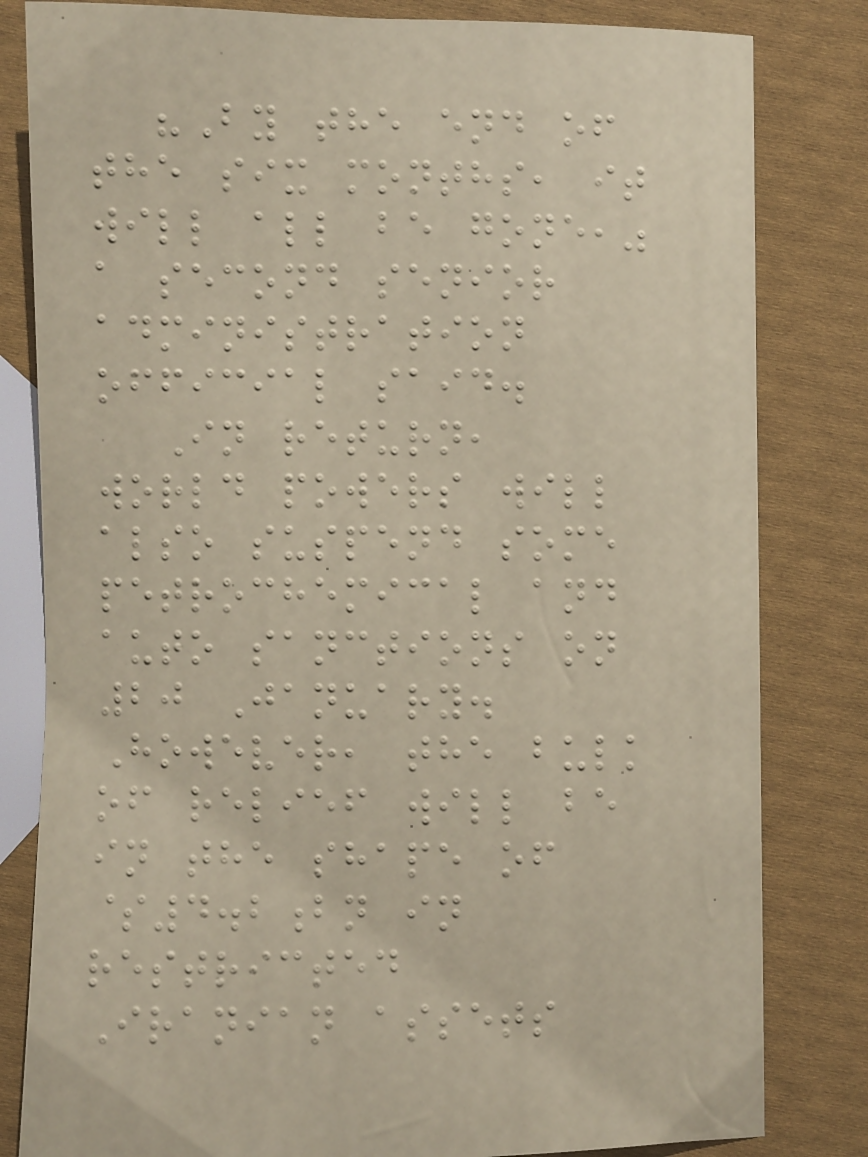"By the end of
the six months, it
will all be gone,"
a second senior
administration
official said.
In return,
world powers will
also suspend some
petrochemical and
auto sanctions on
20 January.
However, the bulk
of relief will be
in the shape of
$4.2bn in
restricted
Iranian assets
